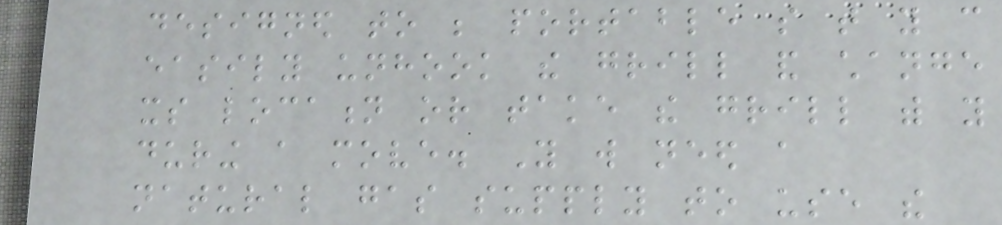designed to be portable so that you can
easily unhook the grill and change
its location or take the grill with you
during a move. You will need a
natural gas supply to use the
